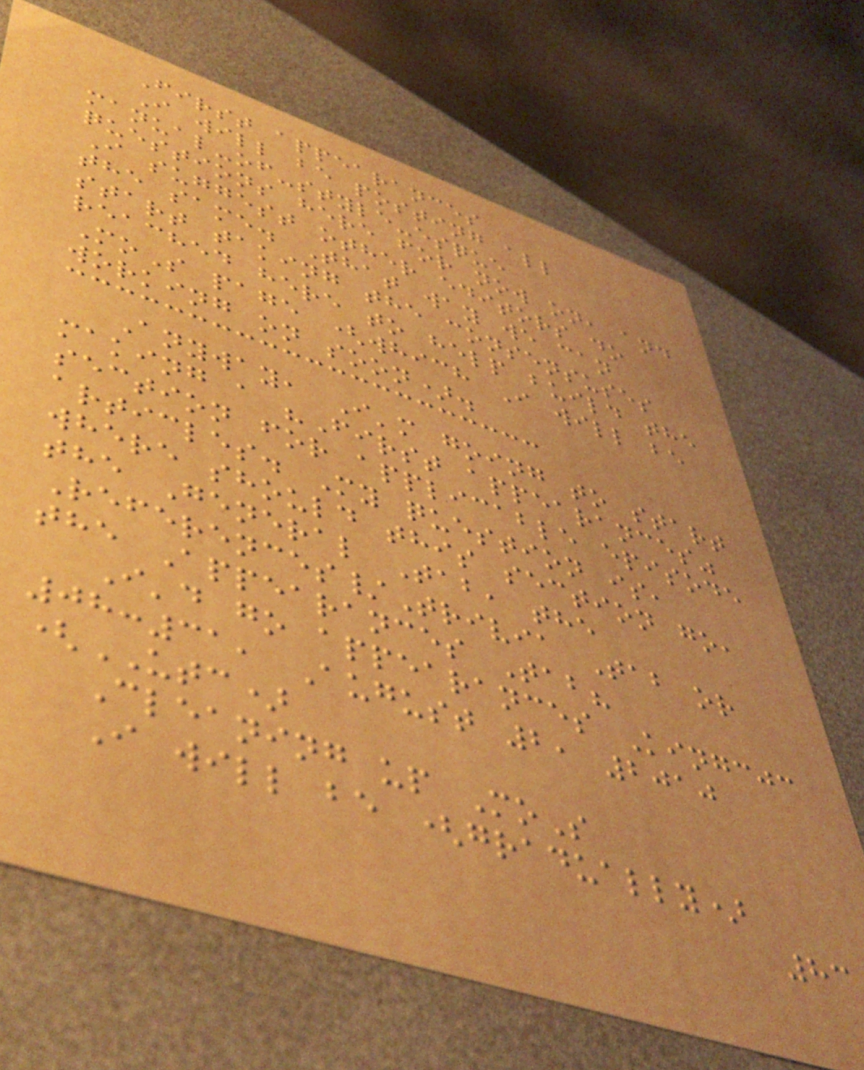First appearances
I will be posting all
manual-of-style-esque
questions here for now on, and
I suggest other editors do
the same. That way we can
start taking the consensuses
reached here to help build the
MoS page (which I will be
working on soon).
Anyway, I'm going to start
making a "First appearances"
section for applicable episode
articles. My question is,
where should this section go,
the General Tab, the
References/Trivia Tab or
the Appearances Tab?
I'd go appearances Kingcjc
08:31, August 2, 2010
(UTC)
Cleaning up MoS
I will be (gradually)
83
